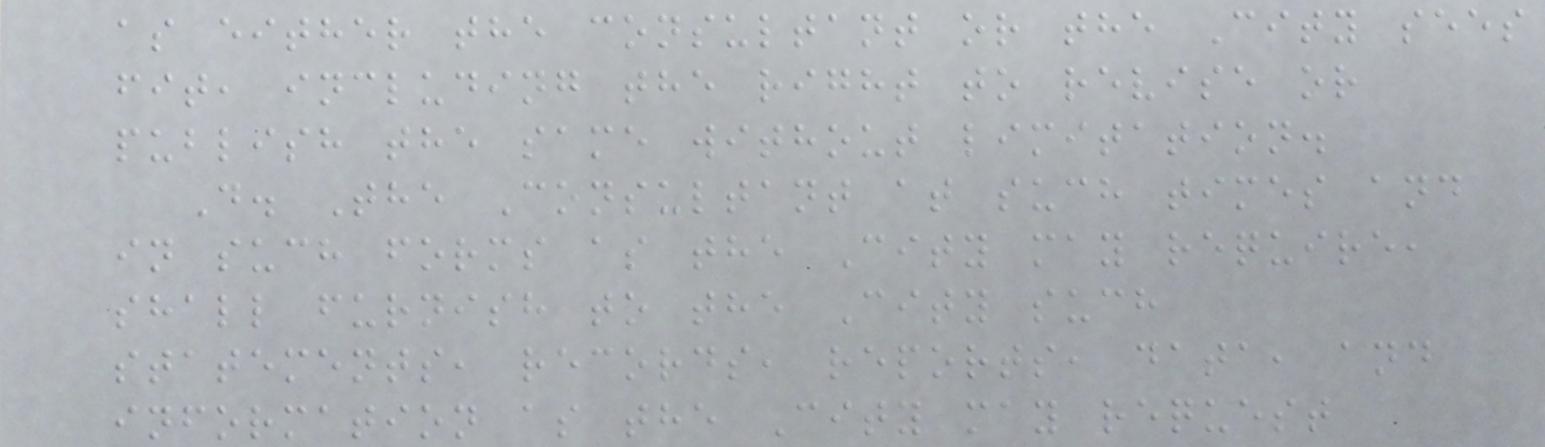as either the consultant or the City sees
fit, including the right to revise or
publish the same without limitation.
D. The Consultant at such times and
in such forms as the City may require,
shall furnish to the City such
statements, records, reports, data, and
information as the City may request
